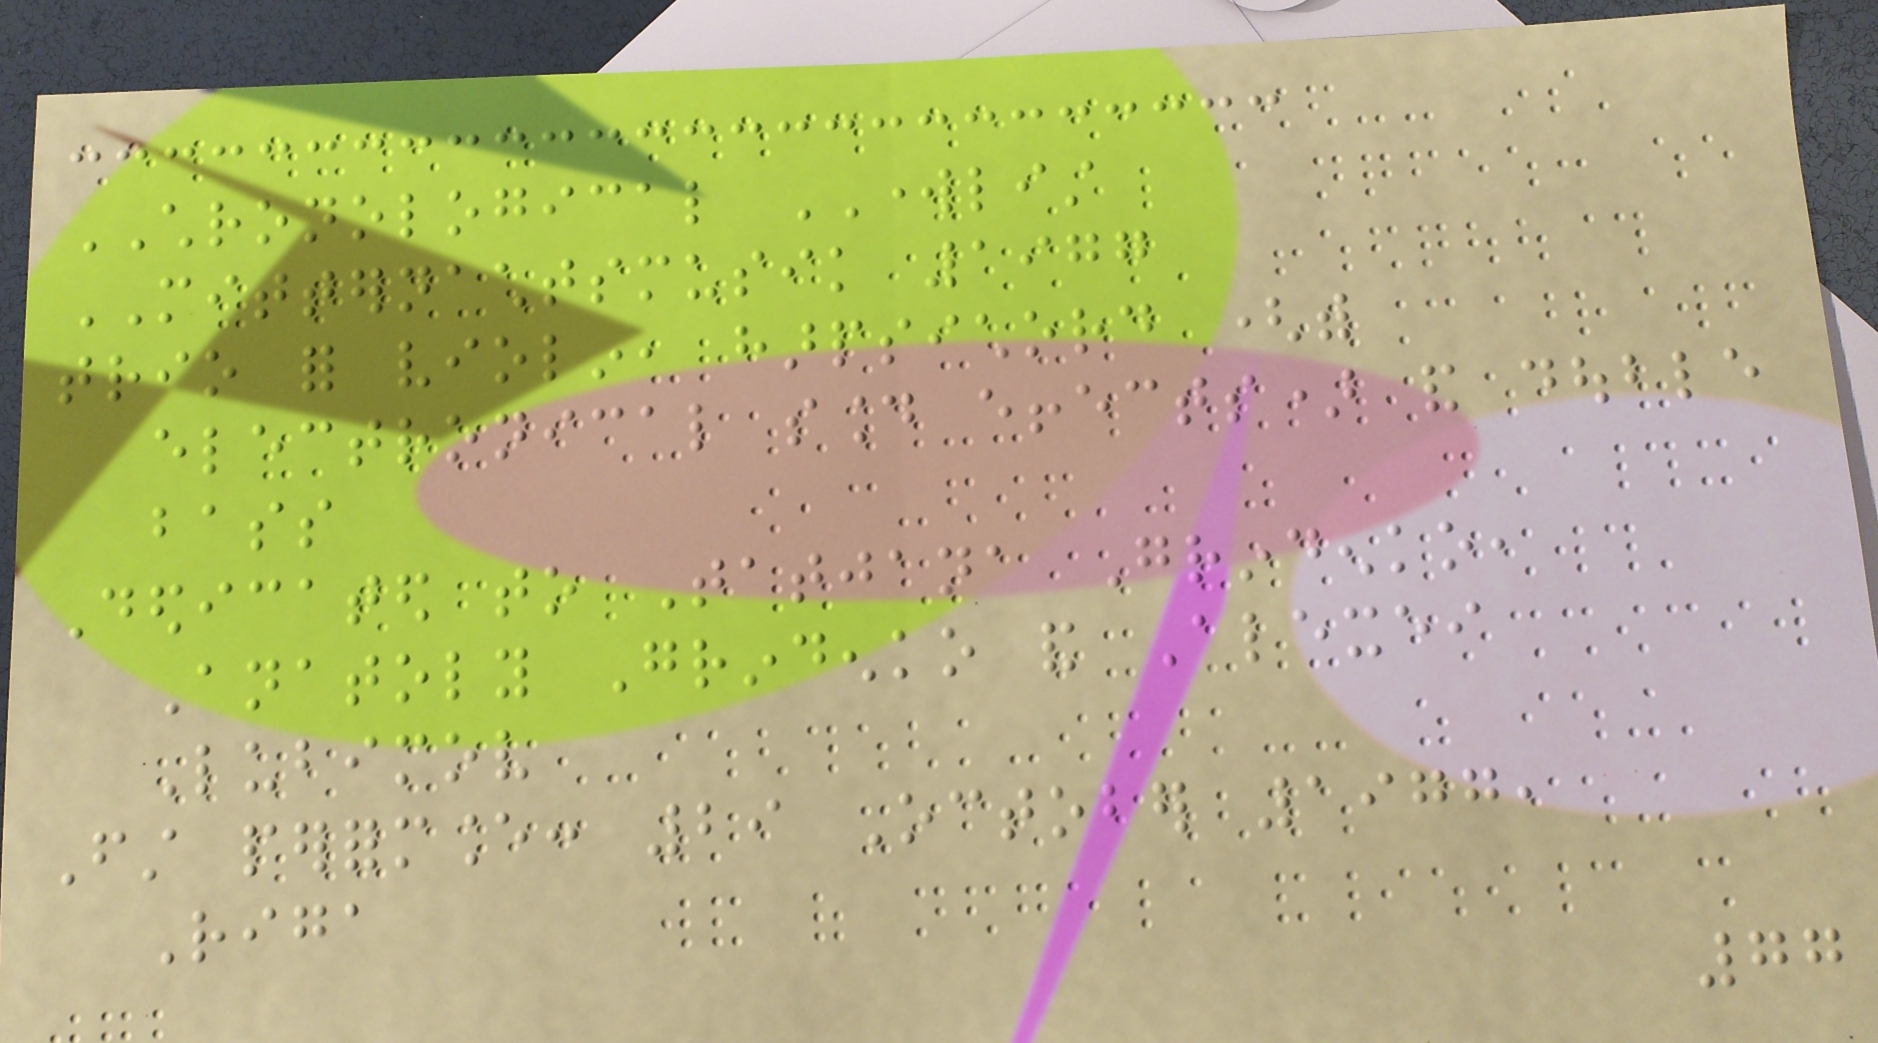CHRONOLOGICAL WORKLIST
MITTERNACHTSMUSIK 1977
trio for violin, harpsichord (with
electronical sound effects) and double
bass
Dedicated to Tatjana Grindenko,
Anatoly Grindenko and Alexei
Lubimov
First performance: 29 October 1977,
Riga
77
